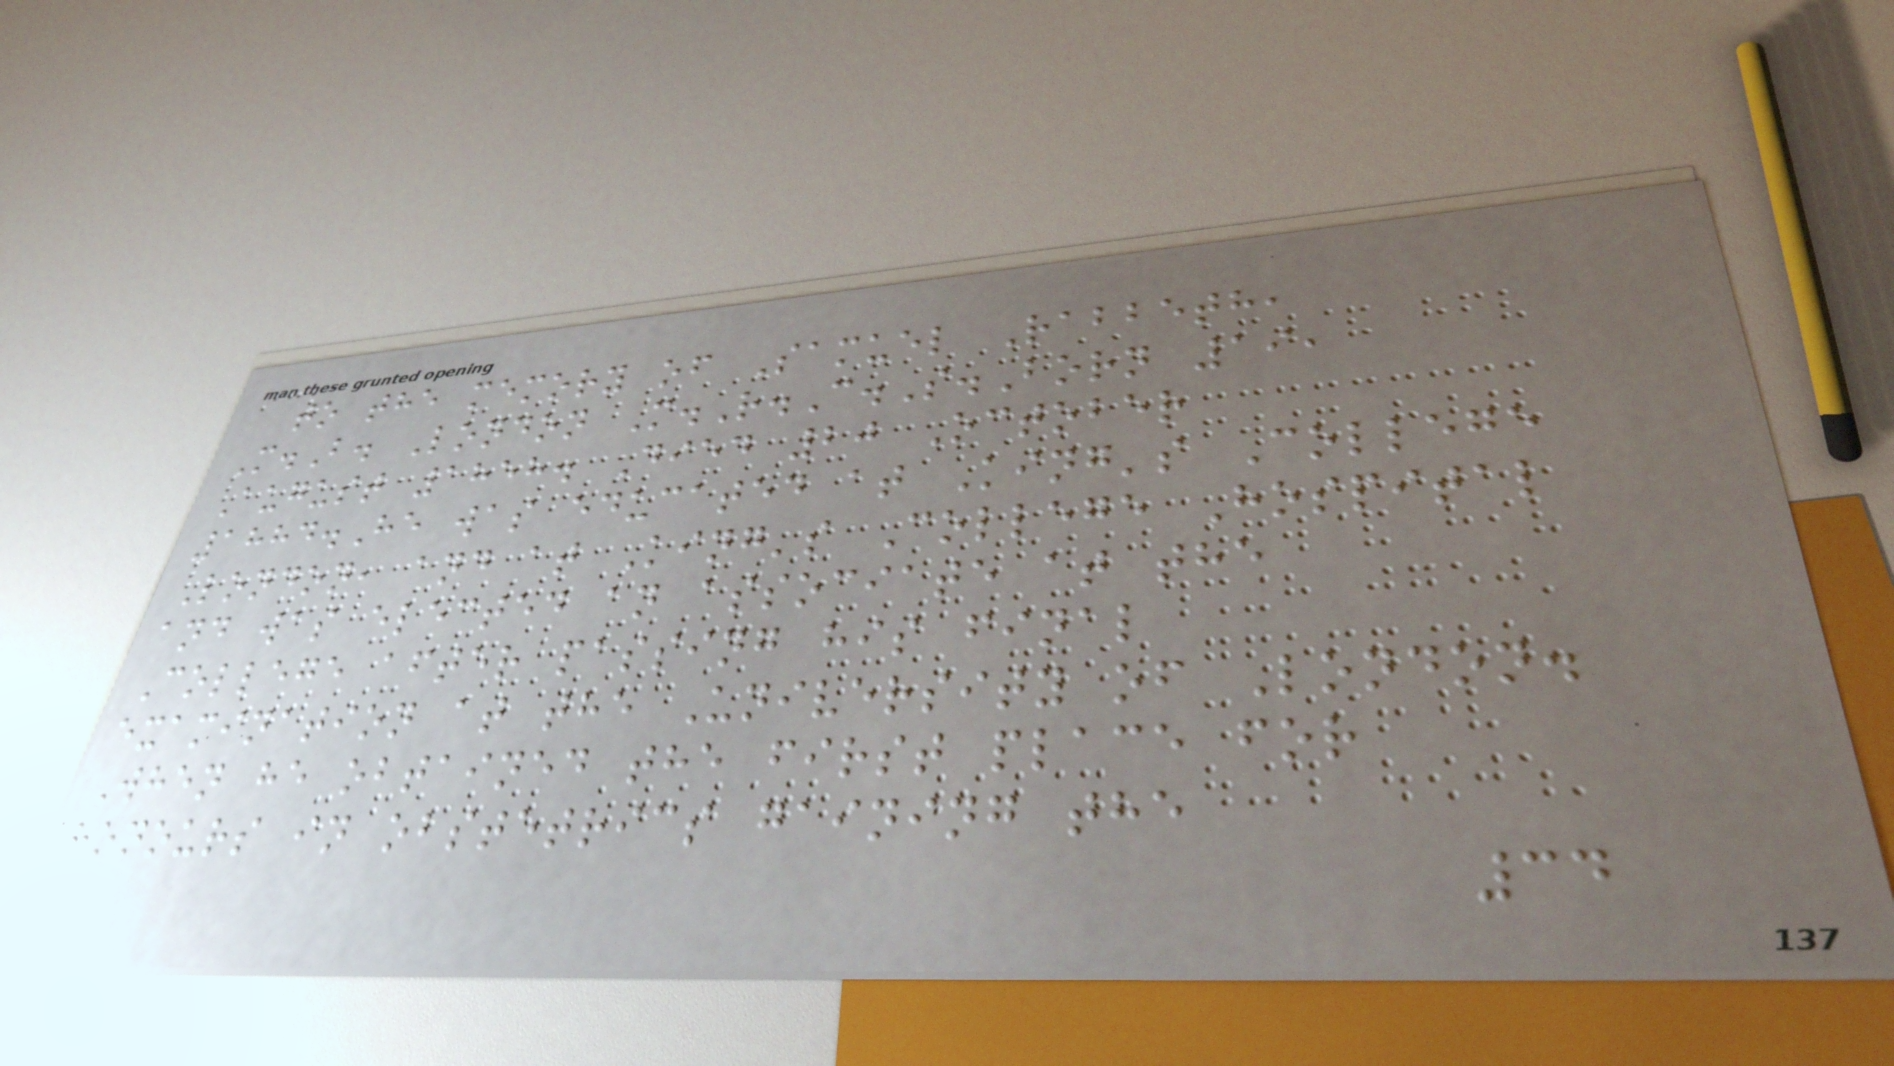to the memory of Samuel Rabbeth,
M.B. London M.R.C.S.Born 19,
August 1858. Died 20 October
1884.He was educated at King's College
London, and at King's College Hospital
and was elected an associate at the
College after passing his final
examination at the University of London.
When he obtained the first place for
honours in obstetrics gaining the
34
